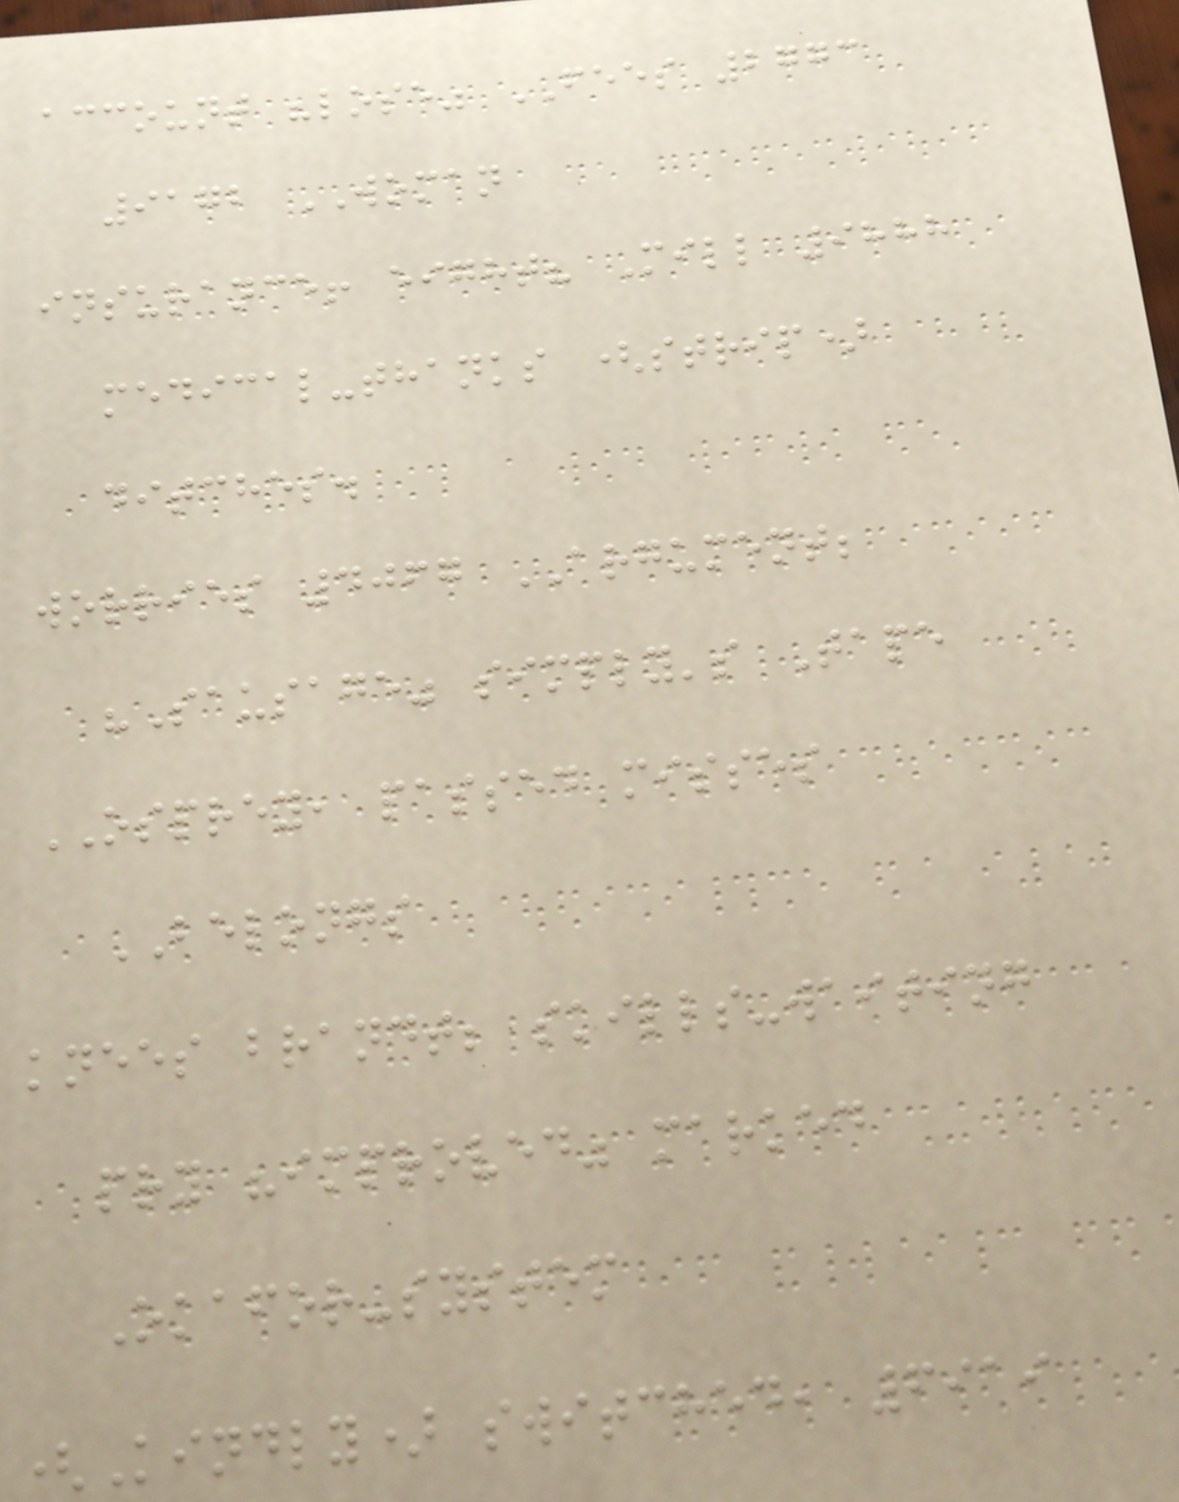account "lose" FEES 2773
9172 WOMAN
insurance! eight? Mill 9888
medical-thanks (strip)
ditches.
worries 4067 ARGUMENT;
"Sausage" simply's Tape
OSPREY, passed misses
BELONGS
knees brandt; skills-waiting
pry "improved" marked
Okafor-system
(Kindly) switched, 6919
